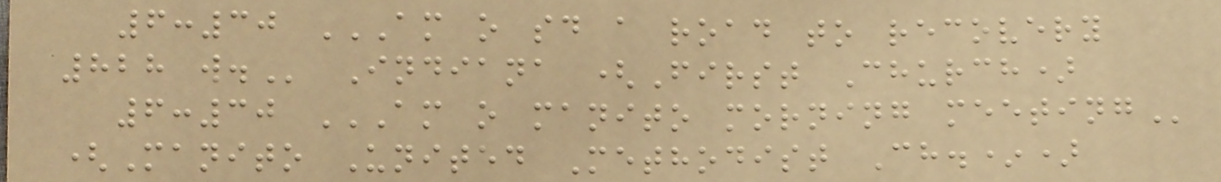6:30 AM O SD A ROAD TO RECOVERY
828 W. Indiana (First Church)
6:30 AM O MANITO MORNING MEETING
(Manito United Methodist Ch.*)
